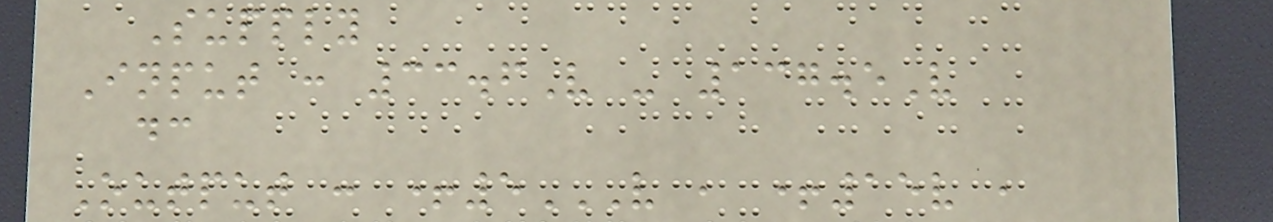Supply
Input : 33.6V - 137.5V
dc
Output : +5V , +15V ,
